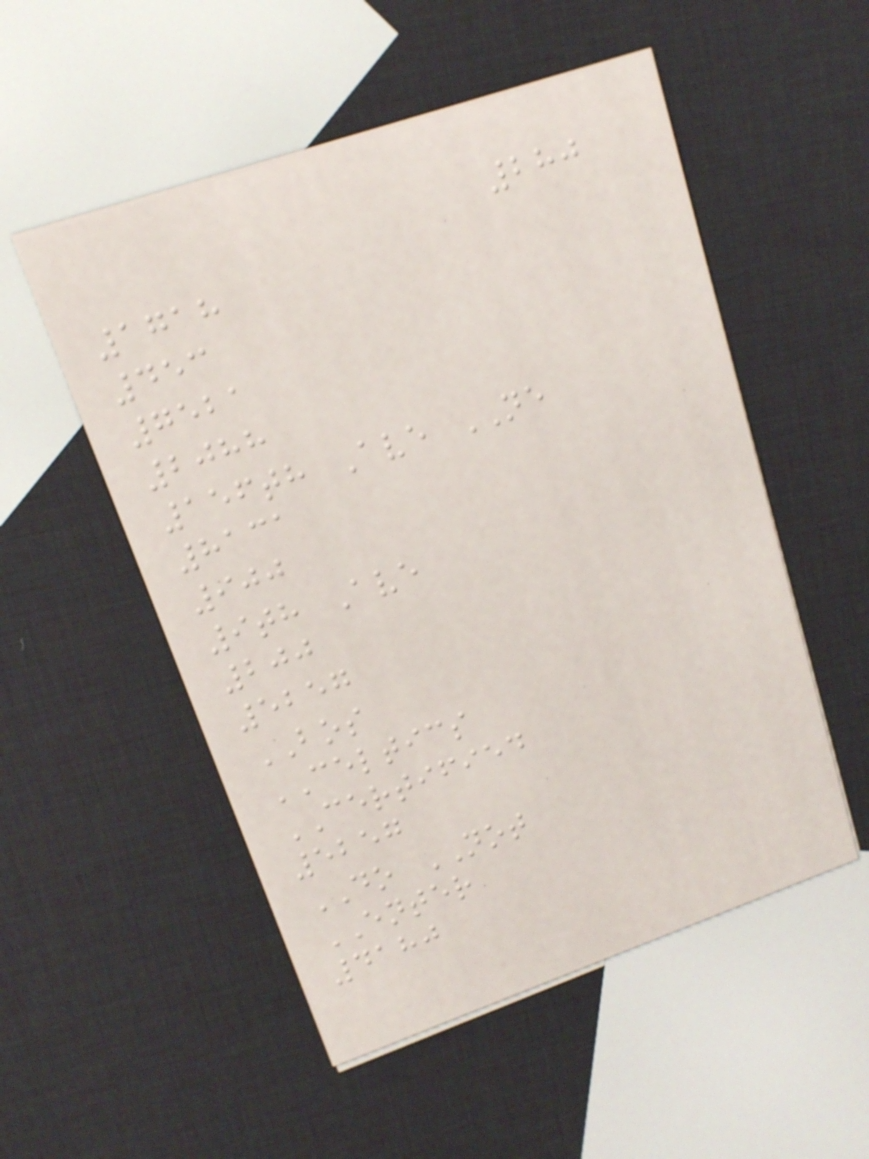280
1718
453
7521
2088
156th Ave NE
8131
900
9th Ave
200
5257
BOS
CELTICS
CERTIFIED
5257
DO NOT
ENTER
4180
